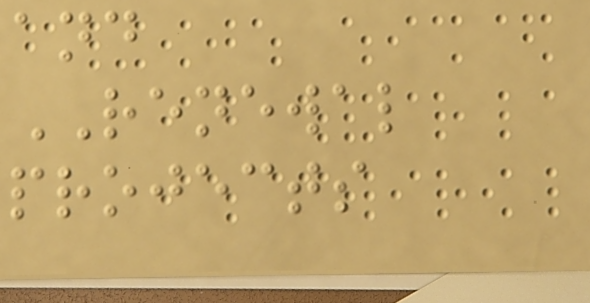and
RENEWAL
projects
